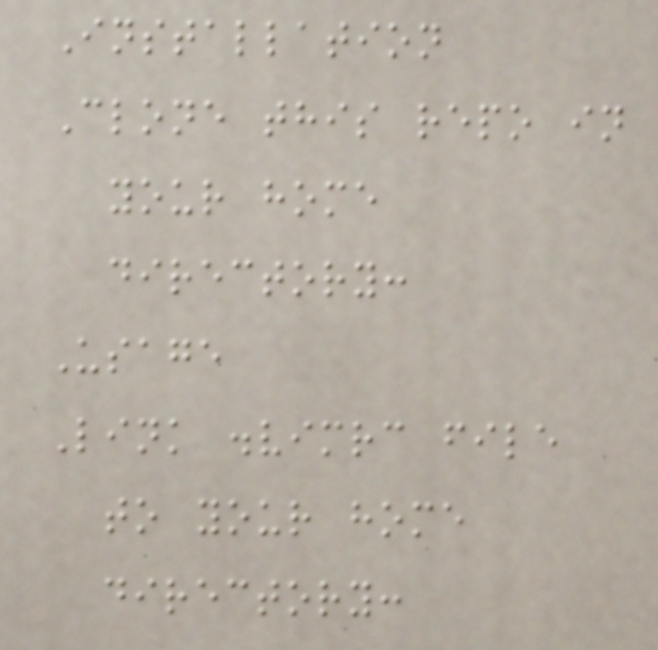Installation
Clone this repo in
your home
directory:
Usage
Link .vimrc file
to your home
directory:
